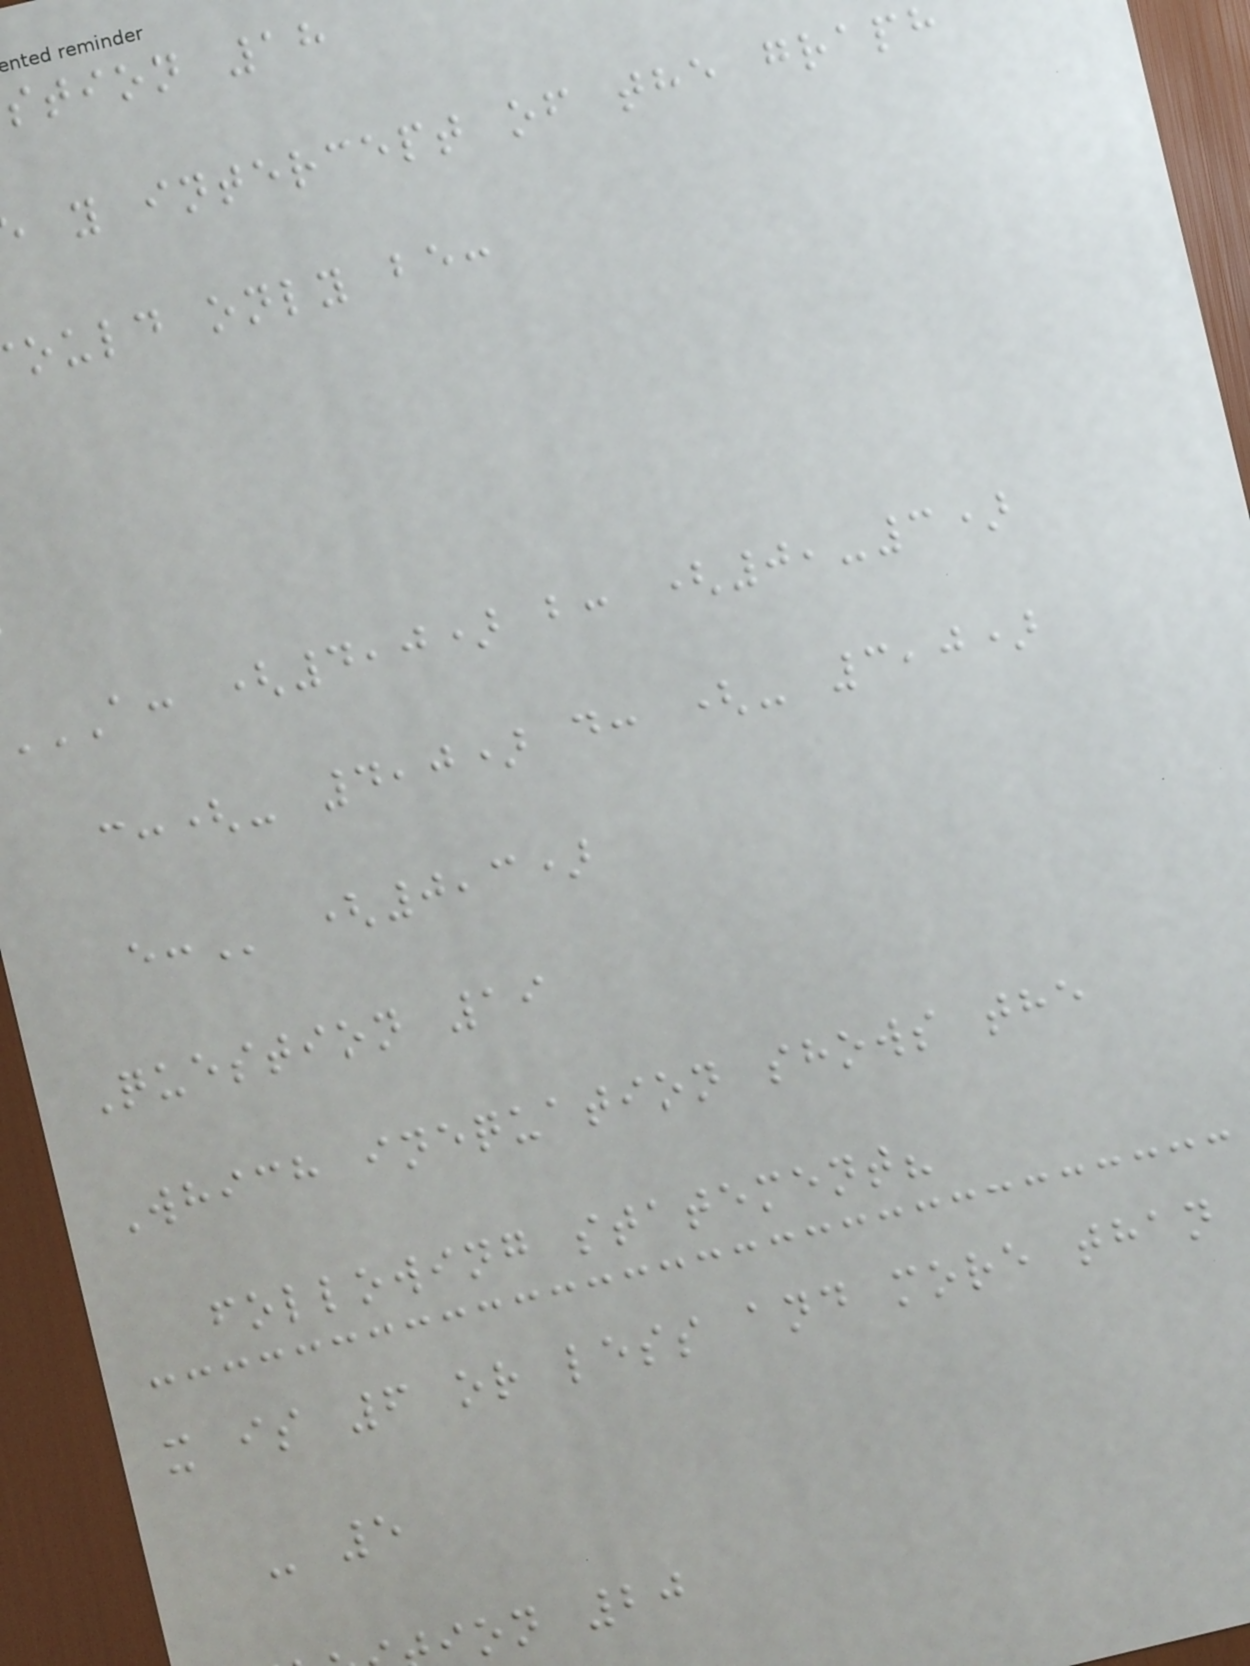stion 18
y intercept of the graph
ould only be:
A: (4,0) b: (0,-3)
c:(- 4,0) d: (- 3,0)
(0,3)
Question 19
Which inequation shows the
following statement?
x is 6 or less and more than
- 5
ion 20
